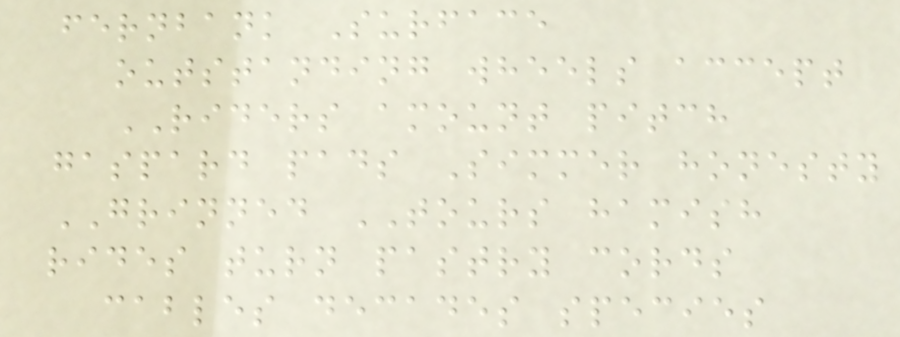fernbank Surface
outstanding wheels accept
RIDERS amount pitch
gaspard pads Simmer honesty
GRINNED TOURS hamish
rides turn pastry cords
cables decades species
